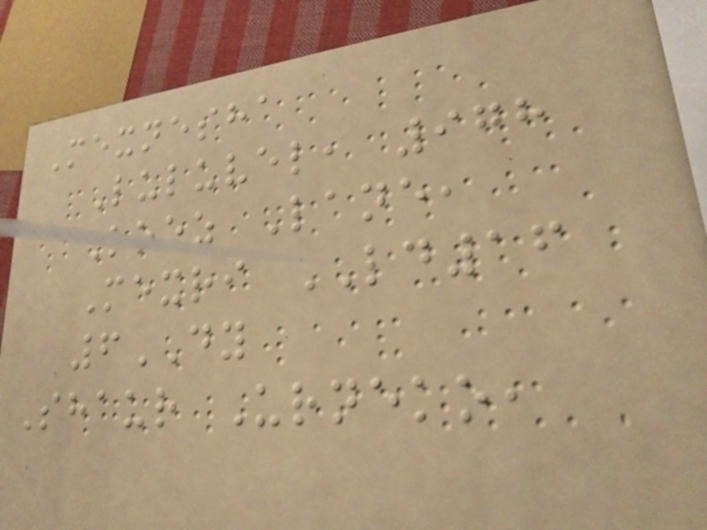Mexnesha
Luluvel, 978
Kooz Lane,
Mexri LD16
6DY
Shaur Urneko,
